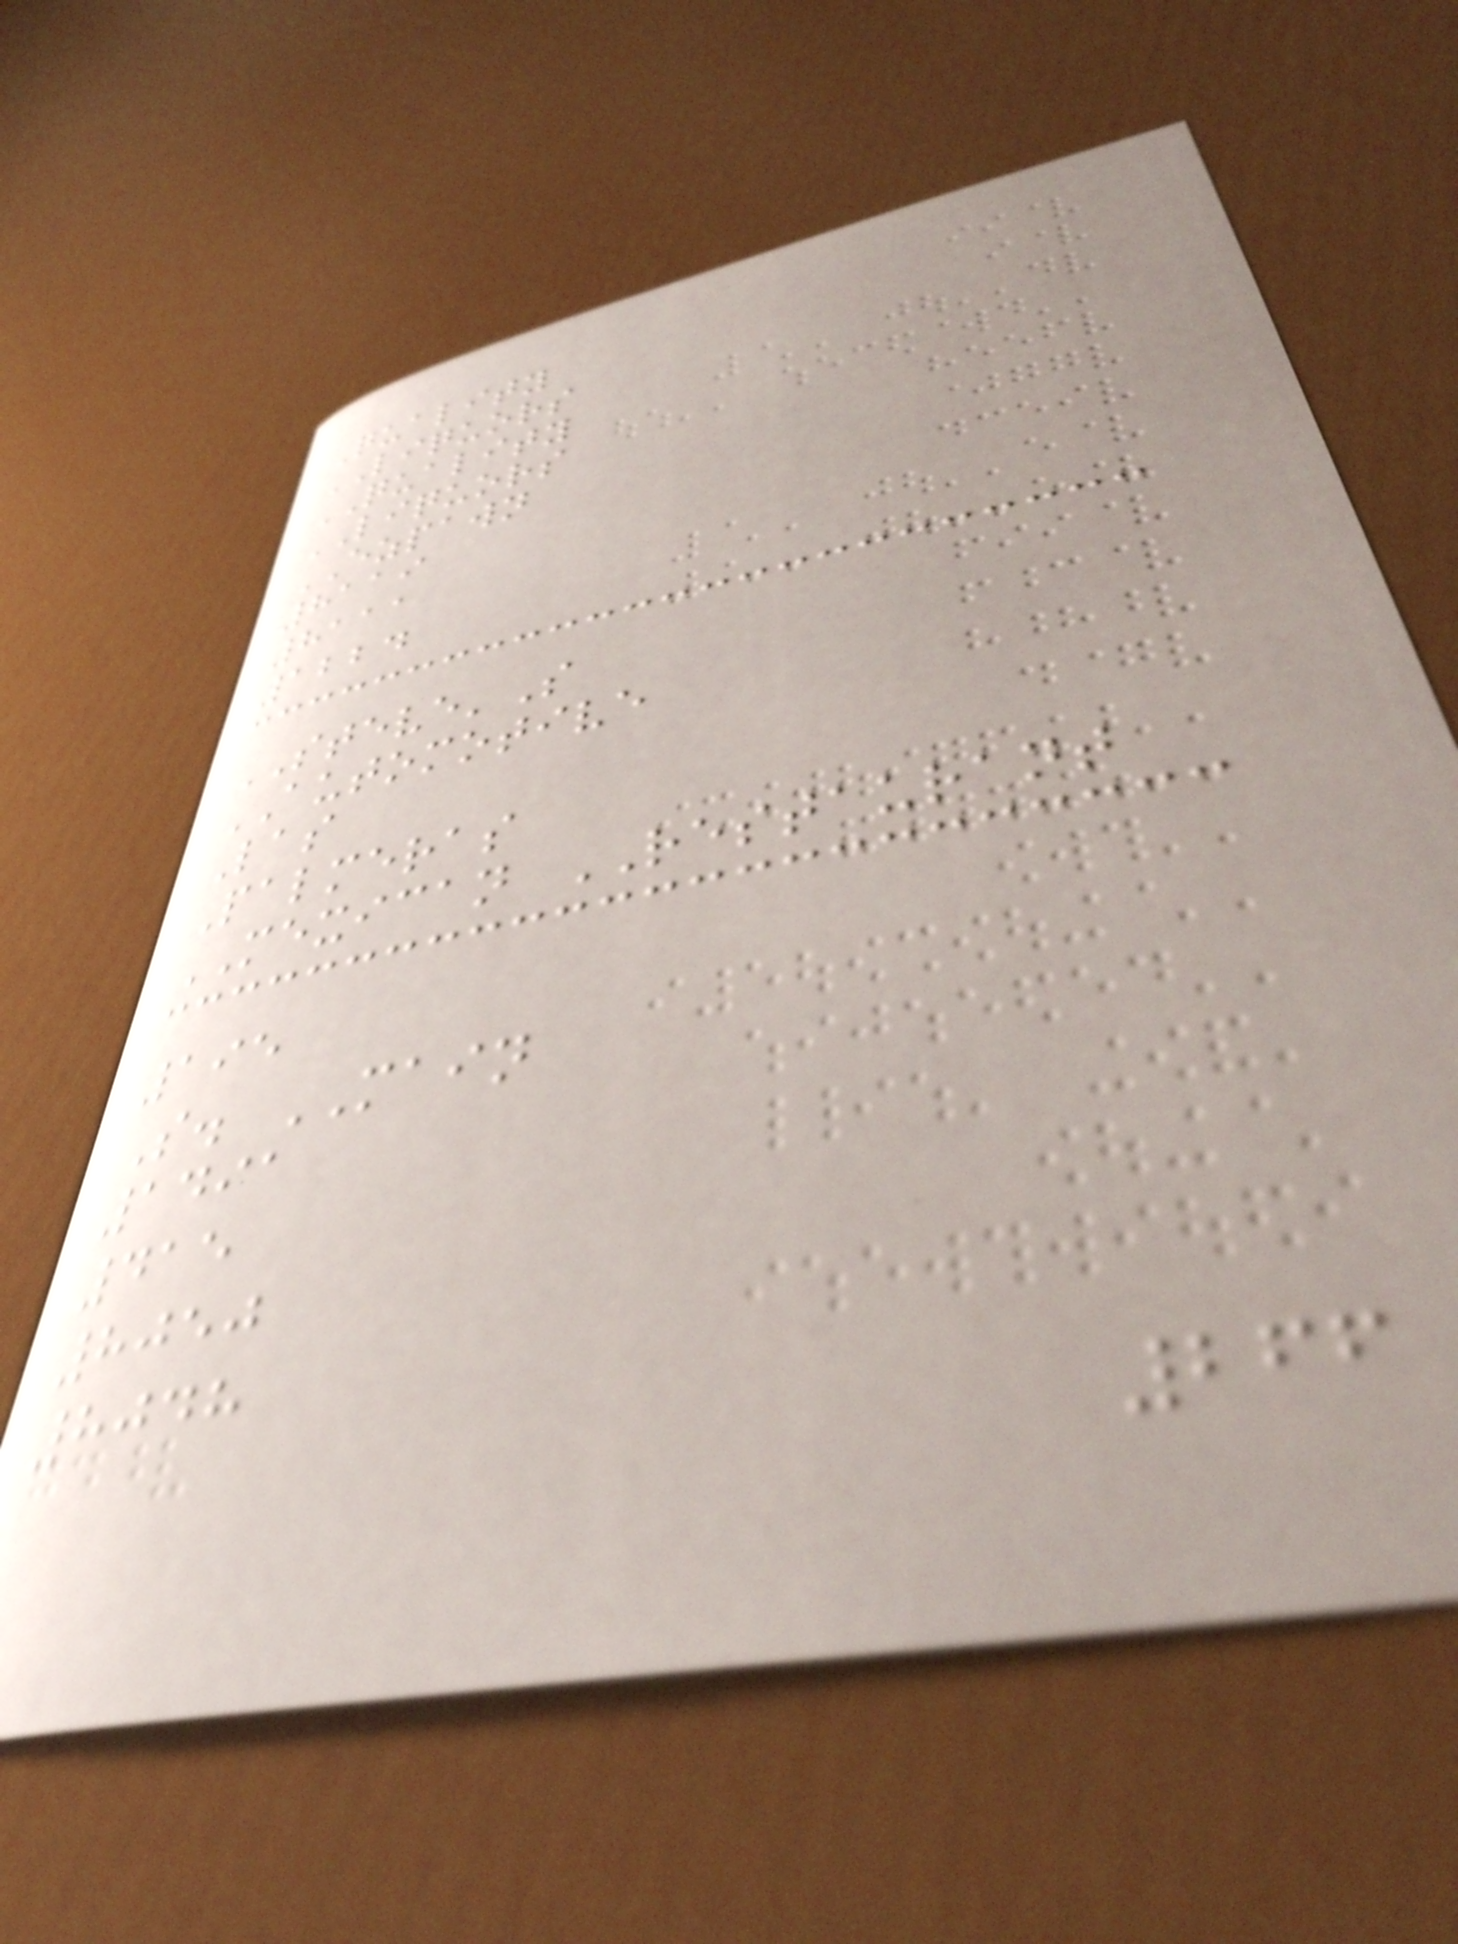Quality
LIQUORS
QUALITY
LIQUORS
EZPAWN
8119
8111
1224
STEVE'S
AUTOMOTIVE
Las
Palmeras
MEXICAN RESTAURANT
195
S. MAIN
1491
415
8050
8048
266
